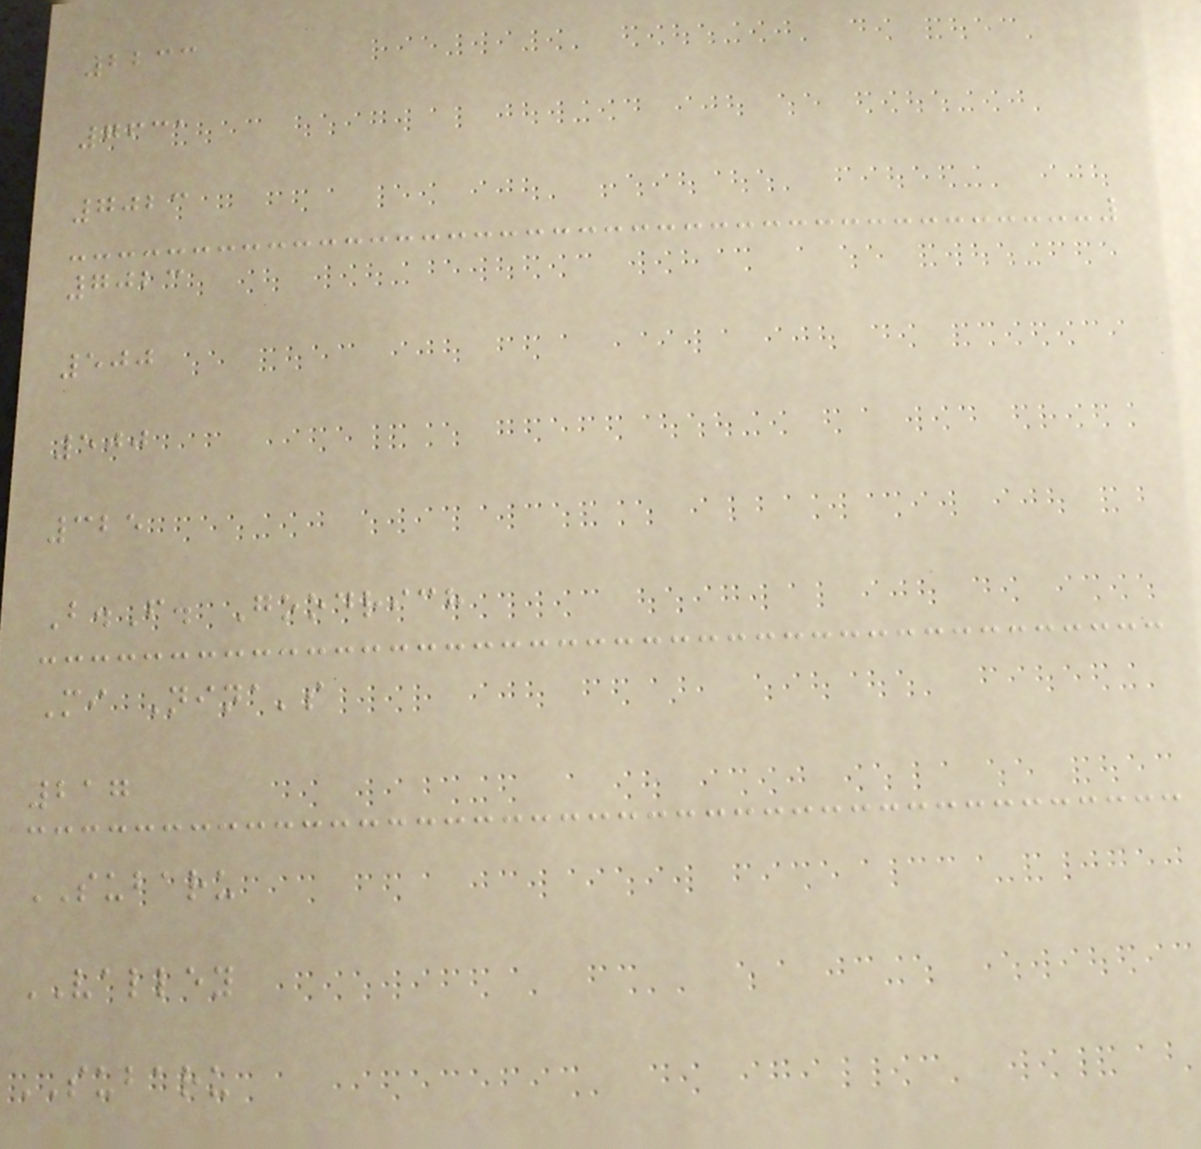2233
7631
7023
7023
500
500
325
B.F. Goodrich
Mi Nina's
217
SUBARU
VALLEY
SUBARU
